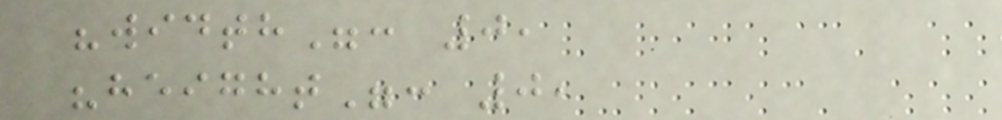"width": 0,
"height": 0,
